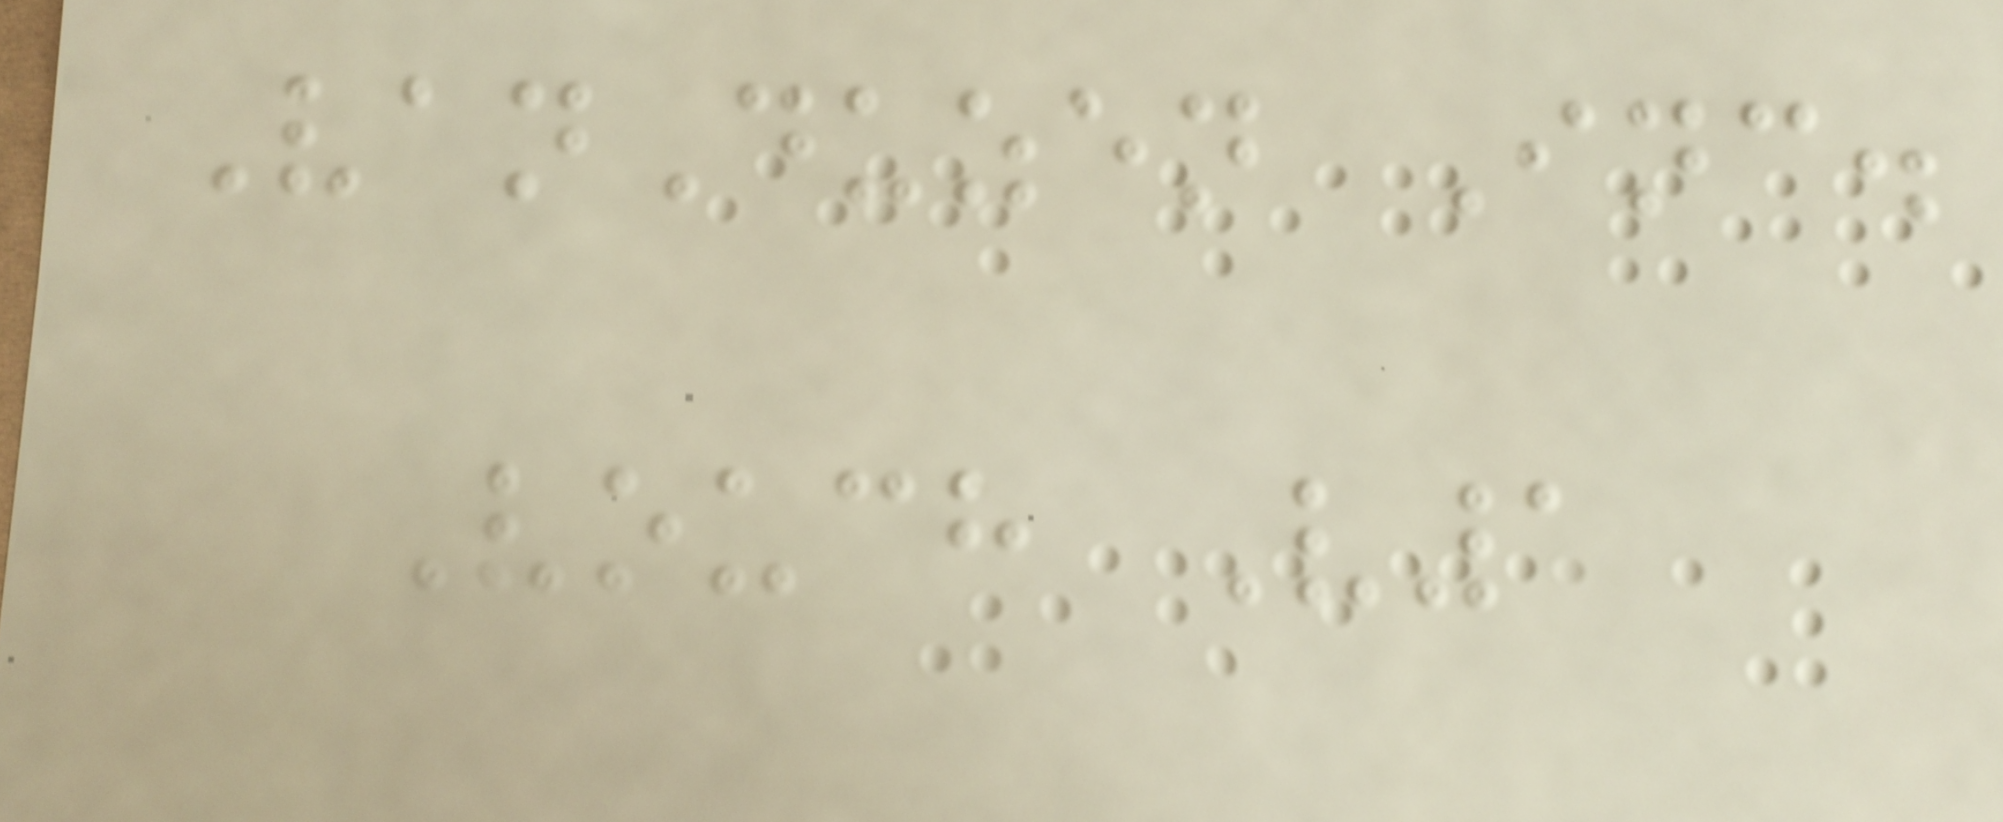VanDuzen Inc.
Vouch V1
